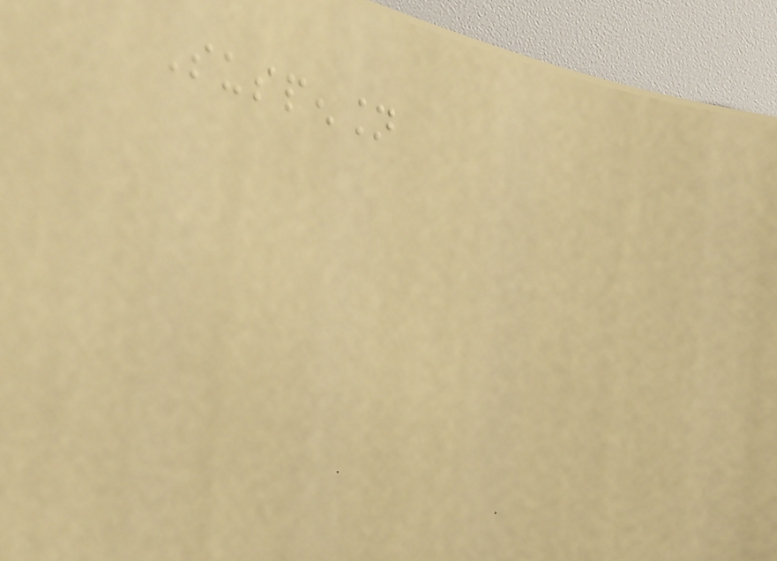Suspension
